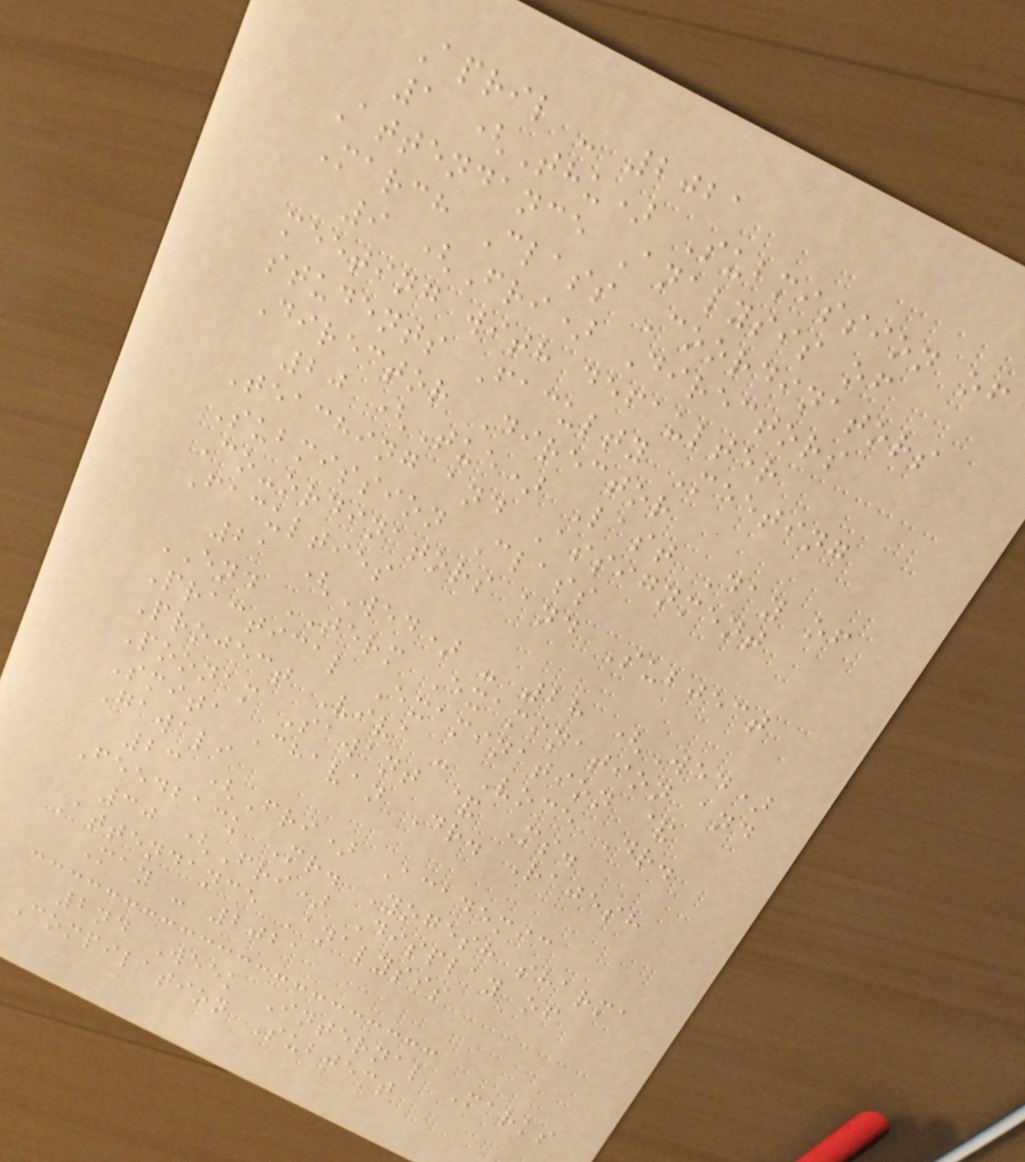April - 2021
1 (Thu) Submission of
Attendance Analysis of
March Class Coordinators
9 (Fri) Directors
meeting with defaulter
students Faculty Meeting
Director Director
20 (Tue) Last Day of
Teaching and Assignment
Submission Class
Co-ordinators and Subject
Faculties
21 (Wed) - 28 (Wed)
END TERM Examination and
Practical Examination &
Project Viva - Voce Dr.
Poonam Sawant & Ms.
Smita Chavan Dr. Rajesh
Gawali
23 (Fri) Academic
Feedback Mr. Yogesh sharma
30 (Fri) Display of
Attendance Analysis
May - 2021
2nd Week Internal Marks
Compilation Subject
